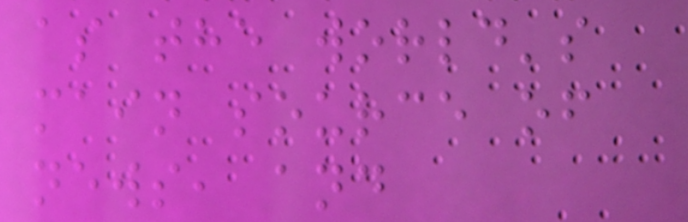as the world's
main source of
news, and
